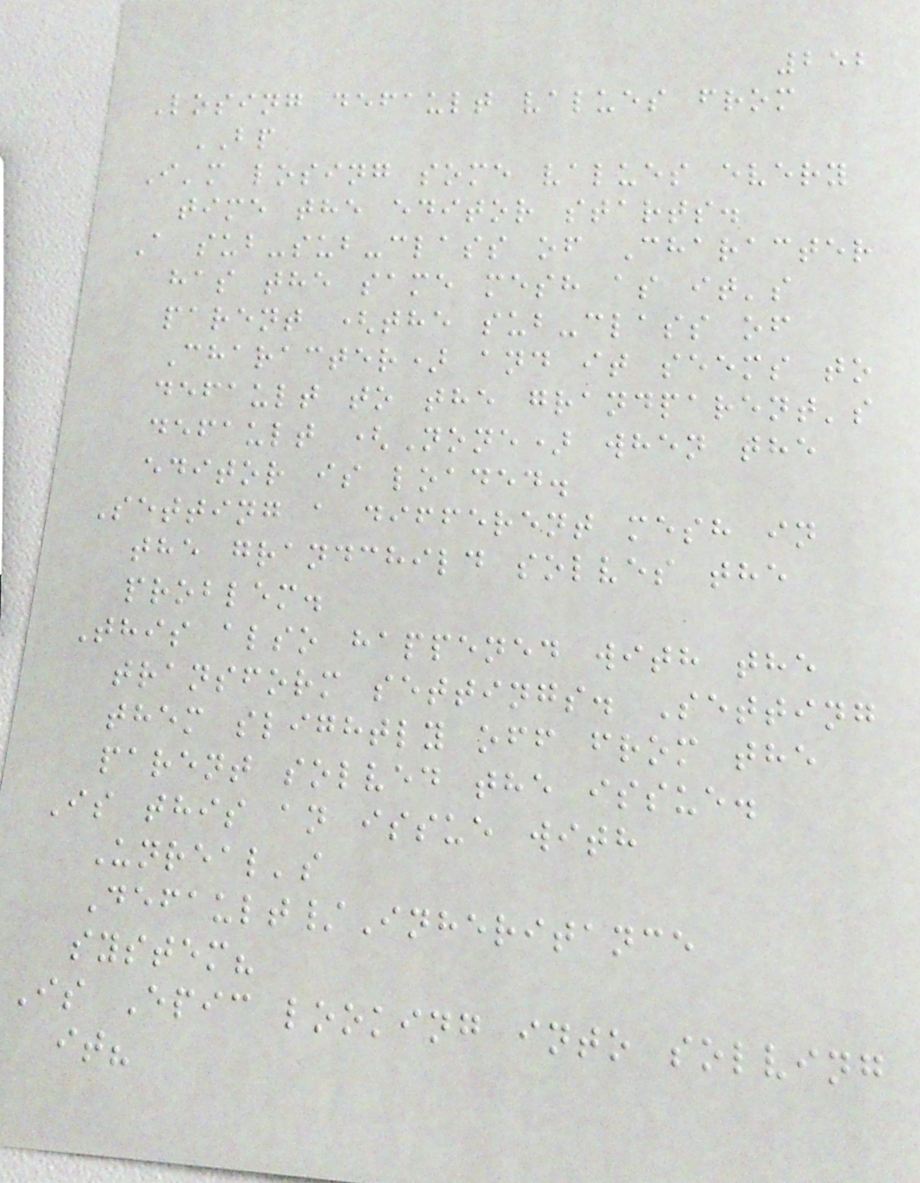252
Losing default values from
BP
I'm losing some values every
time the editor starts.
A sub-sub-class of Character
has the same mesh as it's
parent (the sub-class of
Character) and it seems to
default to the grandparent's
default (None) when the
editor is loaded.
Setting a different mesh in
the grandchild solves the
problem.
This also happened with the
transform settings. Setting
them slightly off from the
parent solved the issue.
Is this an issue with
Unreal's
Default/Inheritance
system?
Is Epic looking into solving
it?
